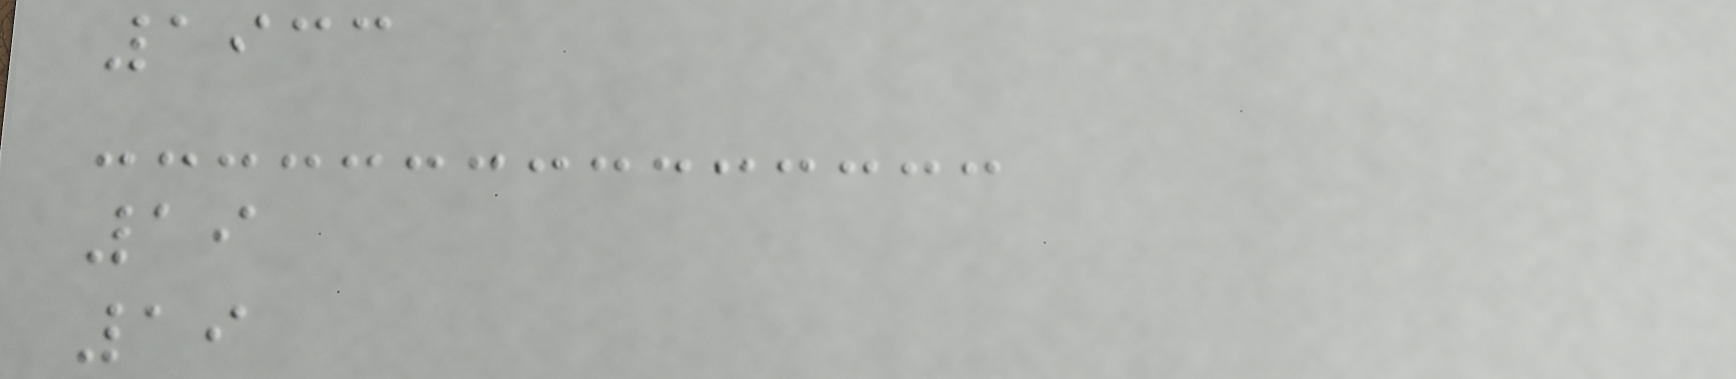1933
19
19
